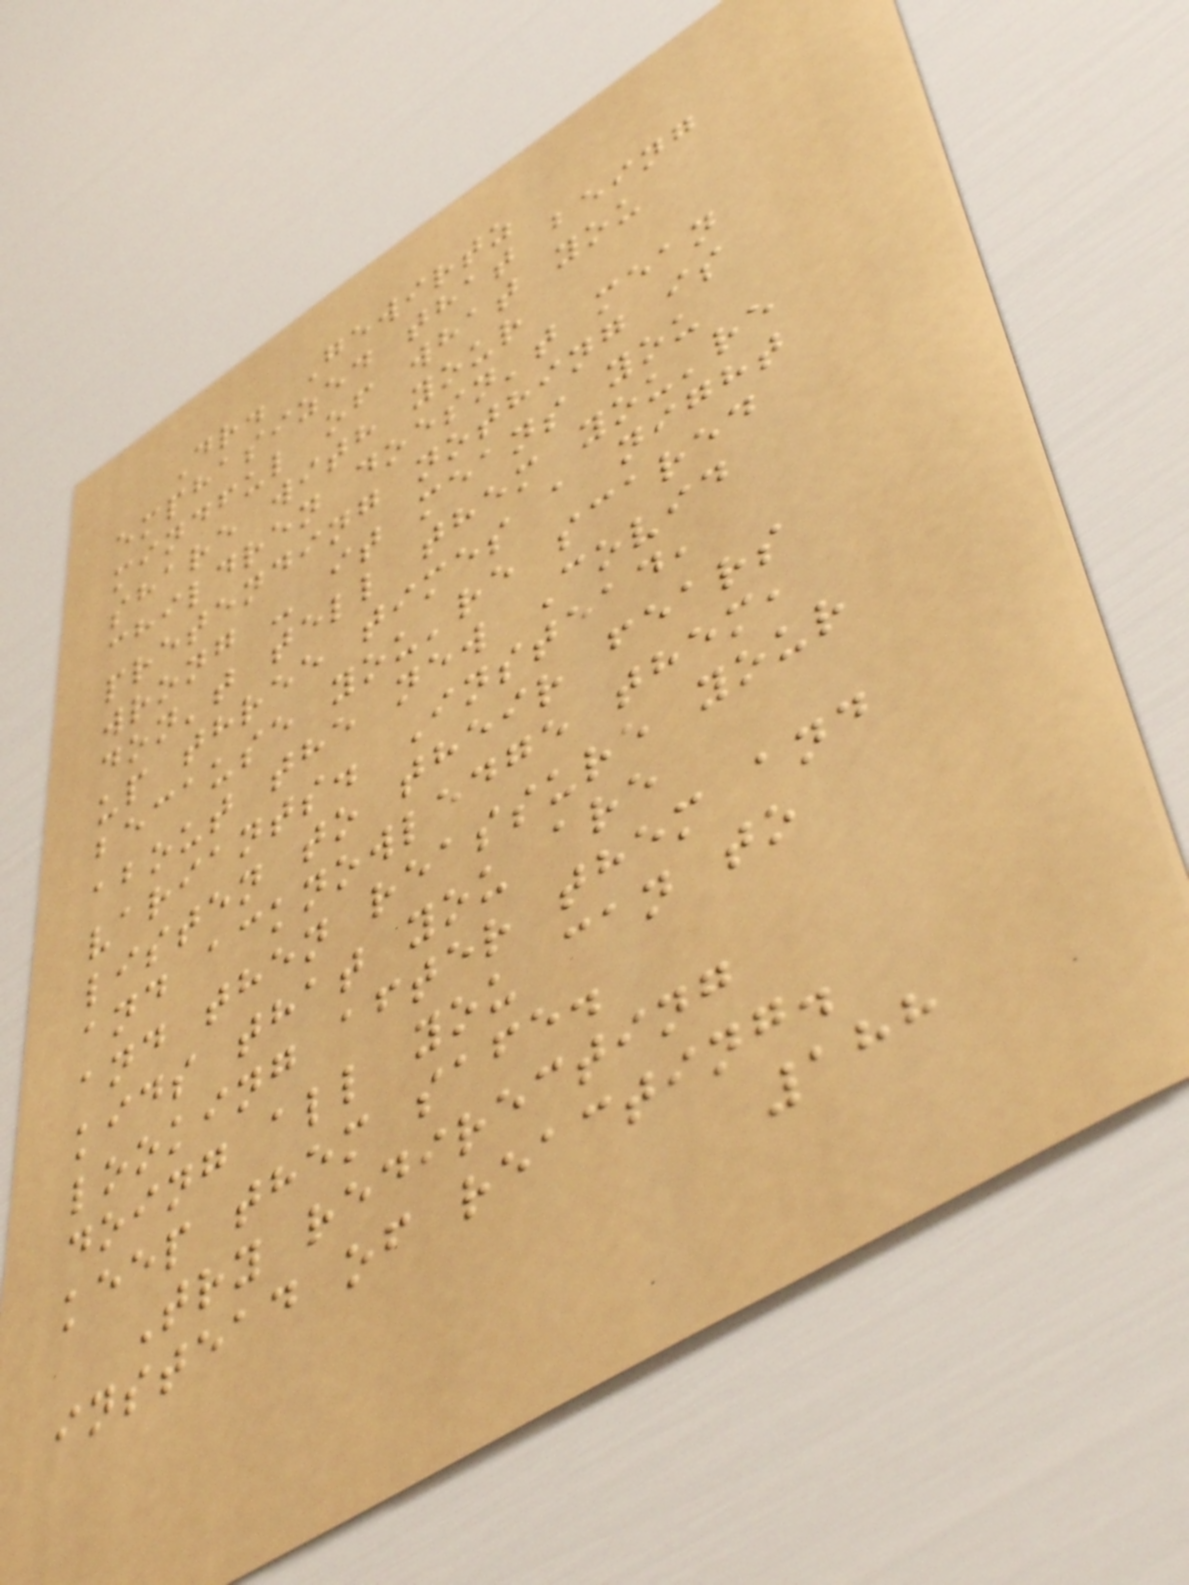Dr. Gewirtz
emphasized that being
mindful of what you
share with your
children doesn't mean
pretending nothing is
wrong - it means you
don't tell them you're
up three times a night
because you're scared
about the new Covid
variants. Instead,
listen to their fears
and acknowledge them,
and then reassure your
kids that you are
looking after them and
doing all you can to
keep them safe.
Try redirecting
instead of reacting.
188
